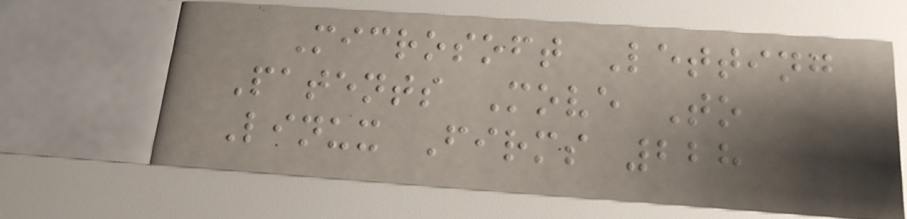Microsoft Letting
Patents Move To
Linux Firms 228
